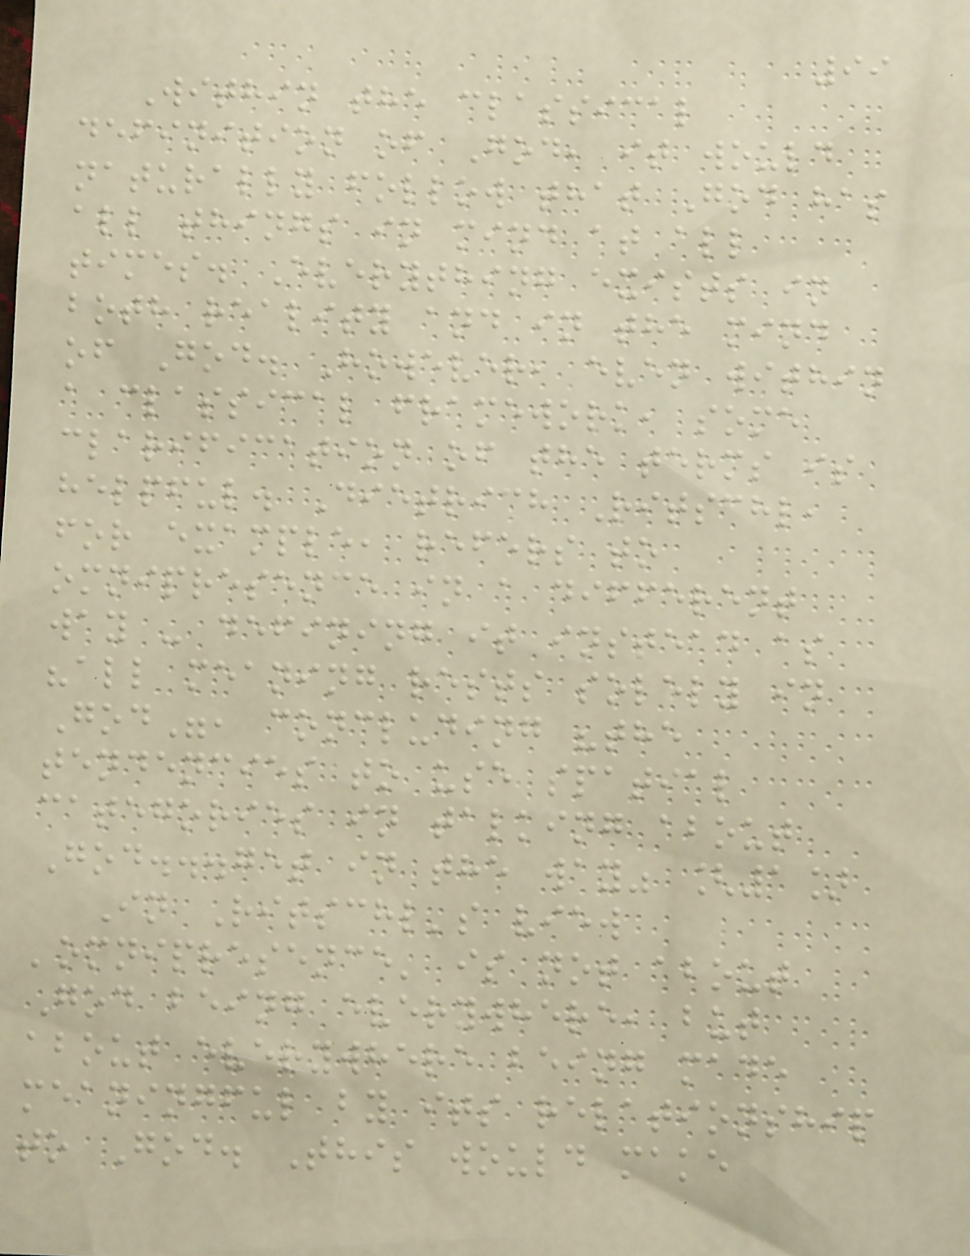99
Within the classical
definition of God, it would
naturally follow that God has
all things in mind at all
times. Everything exists in
both reality and in the mind
of God. However, even within
a classical framework, some
clarification of the terms is
helpful. Dietrich Ritschl,
for example, refers to
omnipresence in a different
way - defining it instead as
"all meaning rests solely in
God", concluding "the
tendencies to use spatial
categories in talking about
God...get in the way" [1]
In Ritschl's view
'omnipresence' is not about
God being everywhere, but
about everywhere being made
meaningful by its relationship
to God. This would make
